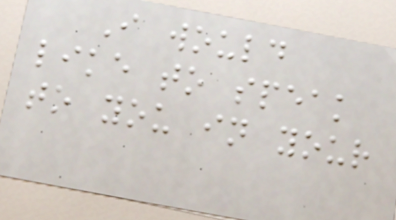I would
like to speak
to you in your
